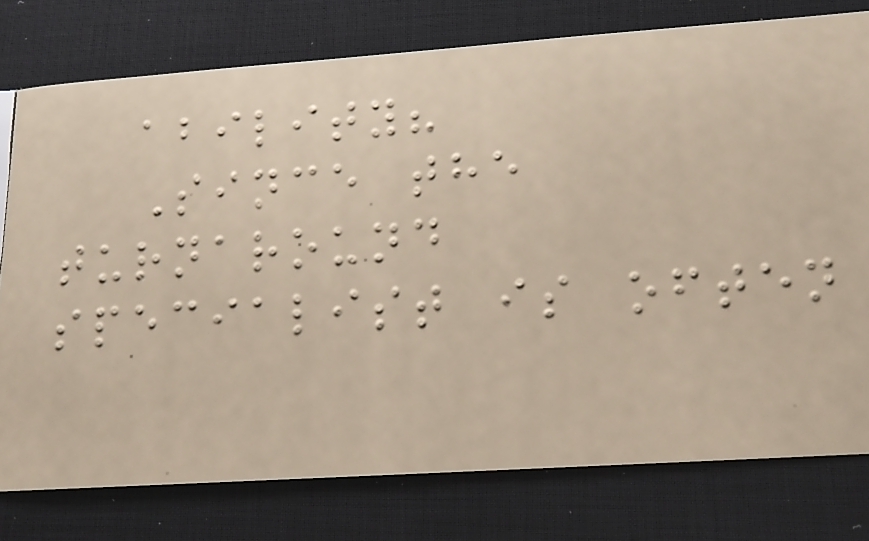ability?
Since the
turnaround
specialist is often
